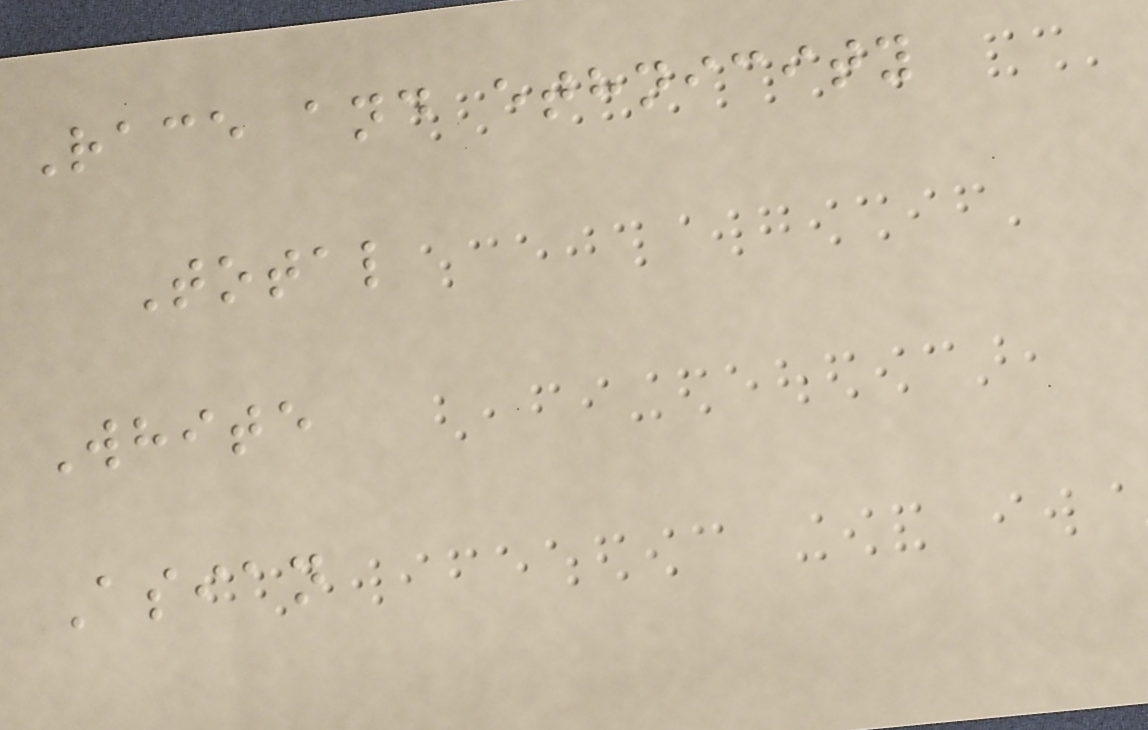Race and ethnicity
Total
White
Asian
